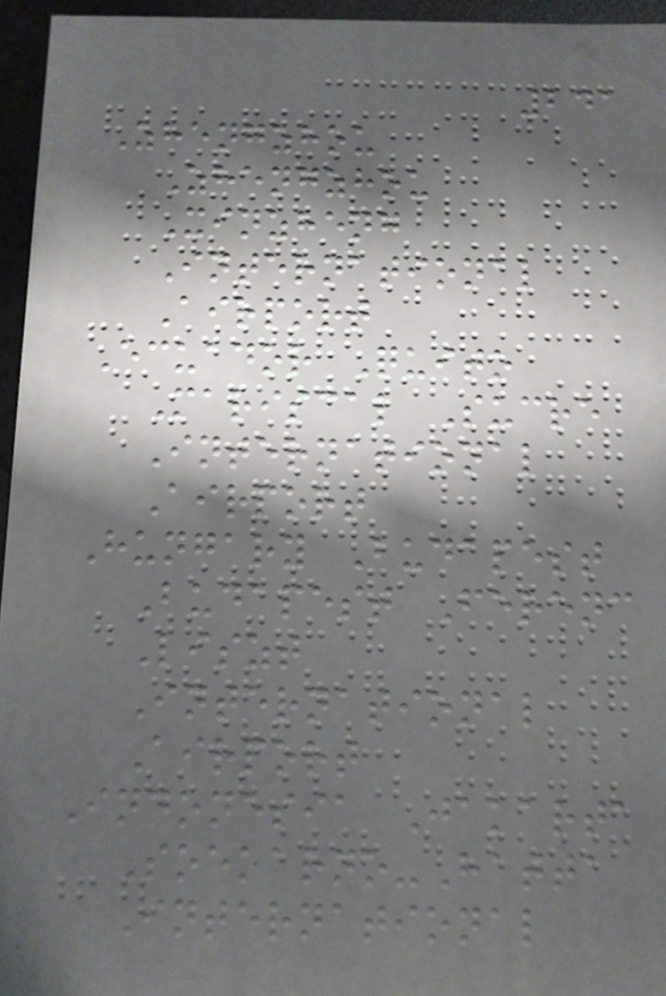241
Zhengzhou
Zhengzhou
Xinzheng
International
Airport
Ecuador Quito
Mariscal Sucre
International
Airport
Hungary Budapest
Budapest Ferenc
Liszt
International
Airport
Indonesia Jakarta
Soekarno-Hatta
International
